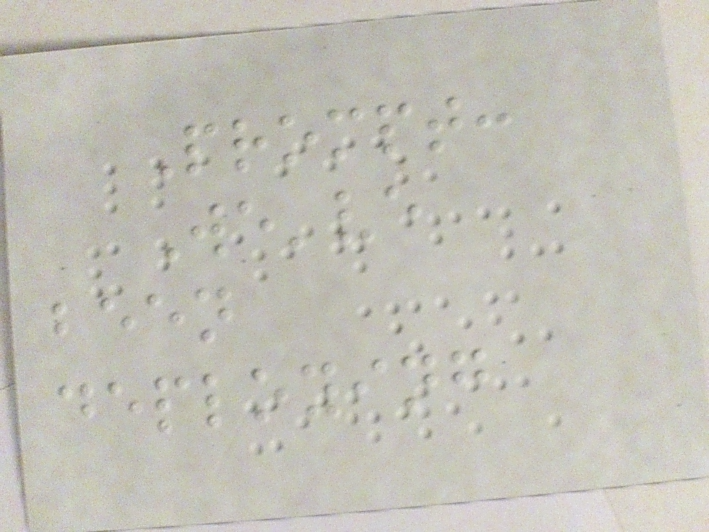Prompt:
We've
been
deploying
